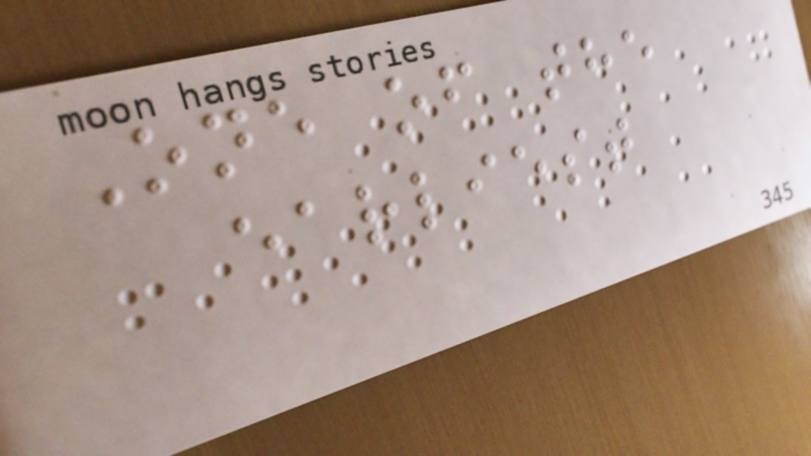One of the
earliest
